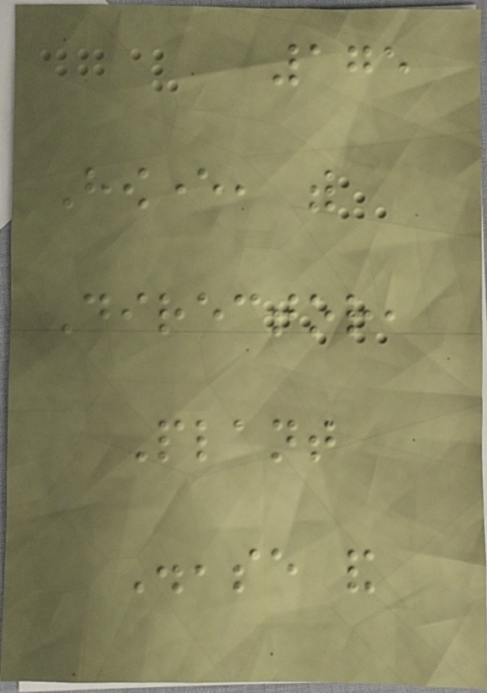175
However, with
Director,
Plant
Disease and
